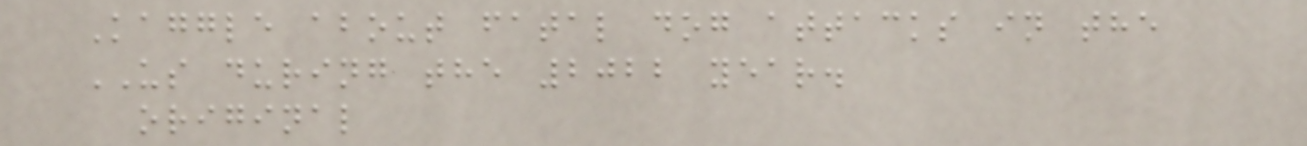Kaggle about fatal dog attacks in the
US during the 2022 year.
original
